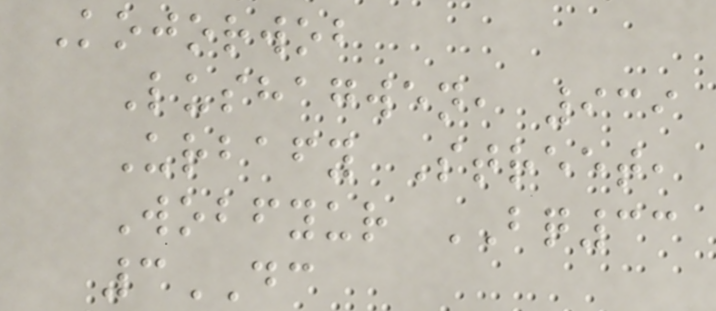Kojorwob
Lushagwen, 939
Urbafy Street,
Wobfyur BQ33
3DC
